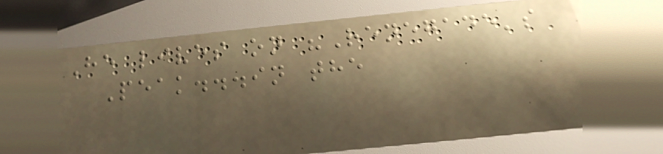He lives on "Renegade's
Peak...in the
